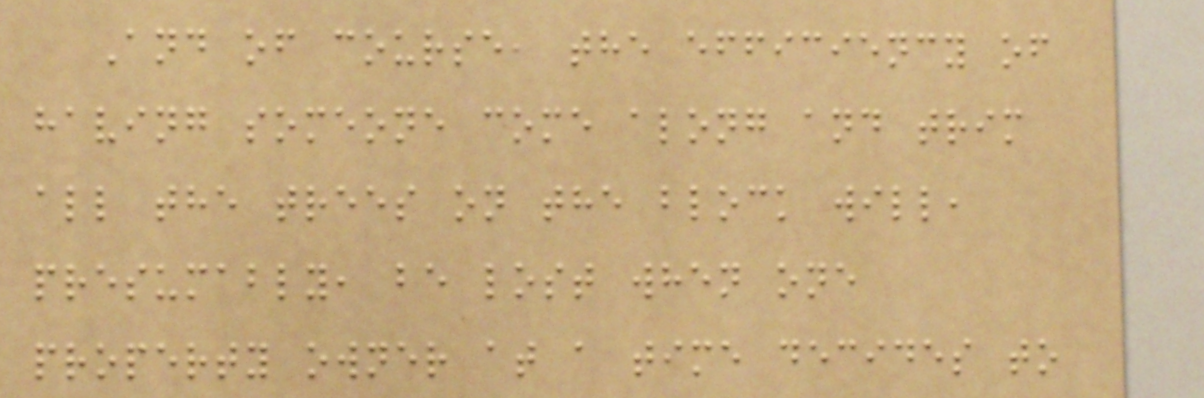And of course, the efficiency of
having someone come along and trim
all the trees on the block will,
presumably, be lost when one
property owner at a time decides to
